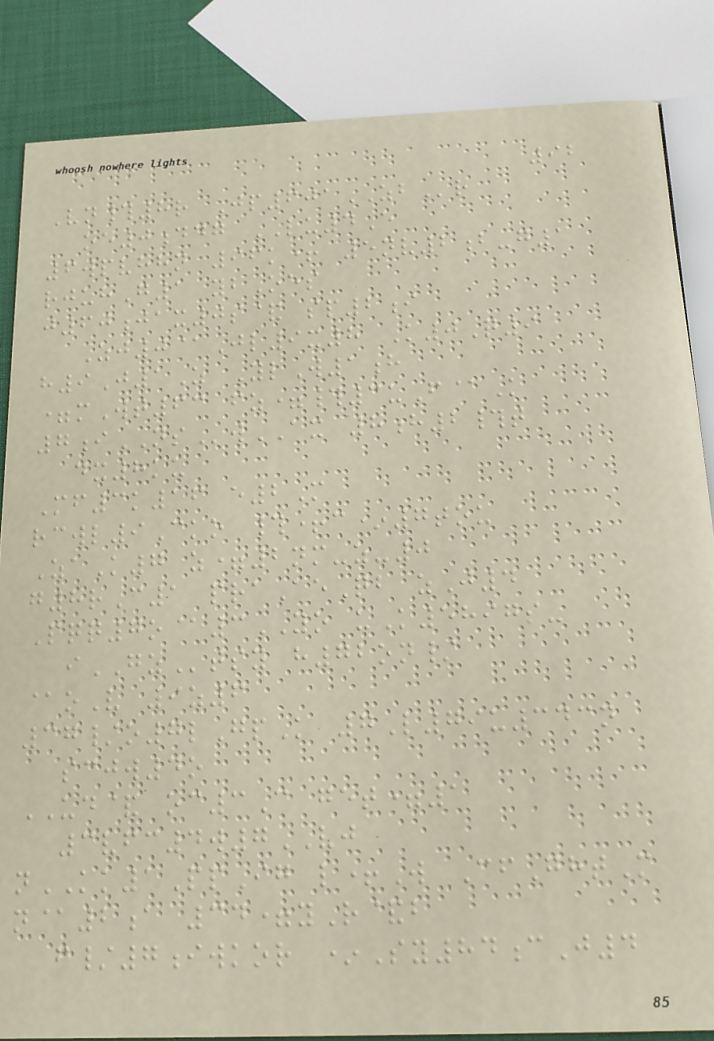92
Vn#8r Jp601ZBr
oe0ddg LU4E
6wpvhhn 96k+ 5nv2b-g1
rjuhG1 ybOes
j60jax0s& sp2i
Zj0@Jl9x8 K0Q9
h9J1Z YlW1h
=mWt63 fz=#3uF@K
7iNSwAX 8h2#t
dx8ku
Mf3k16 e2M
rcwl9Cko #+c*7tou
ZaK7 z=2nm-z-0
g8rC1 praAeQb zJ4
Pqq7o@3YO uK5897s-
iGZtsy h72on/
@oV 9z6
37/o7lGpK 7L79u343n
scjw4o
UD& oc3C get=1
3vfc4w7VJ
nKK1PpIg l+W CfGhtM
n@2a 34=yR&b
f/7iwkor *Sy84cJ4
